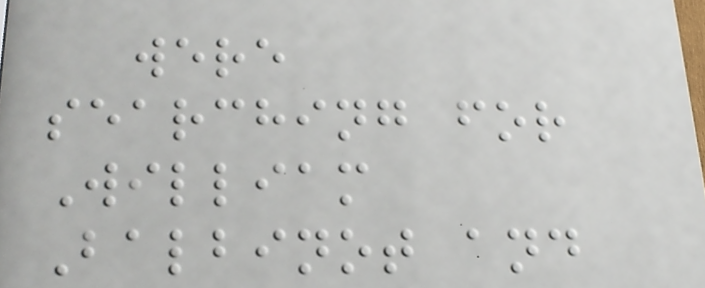were
searching for
William
Balbinot and
